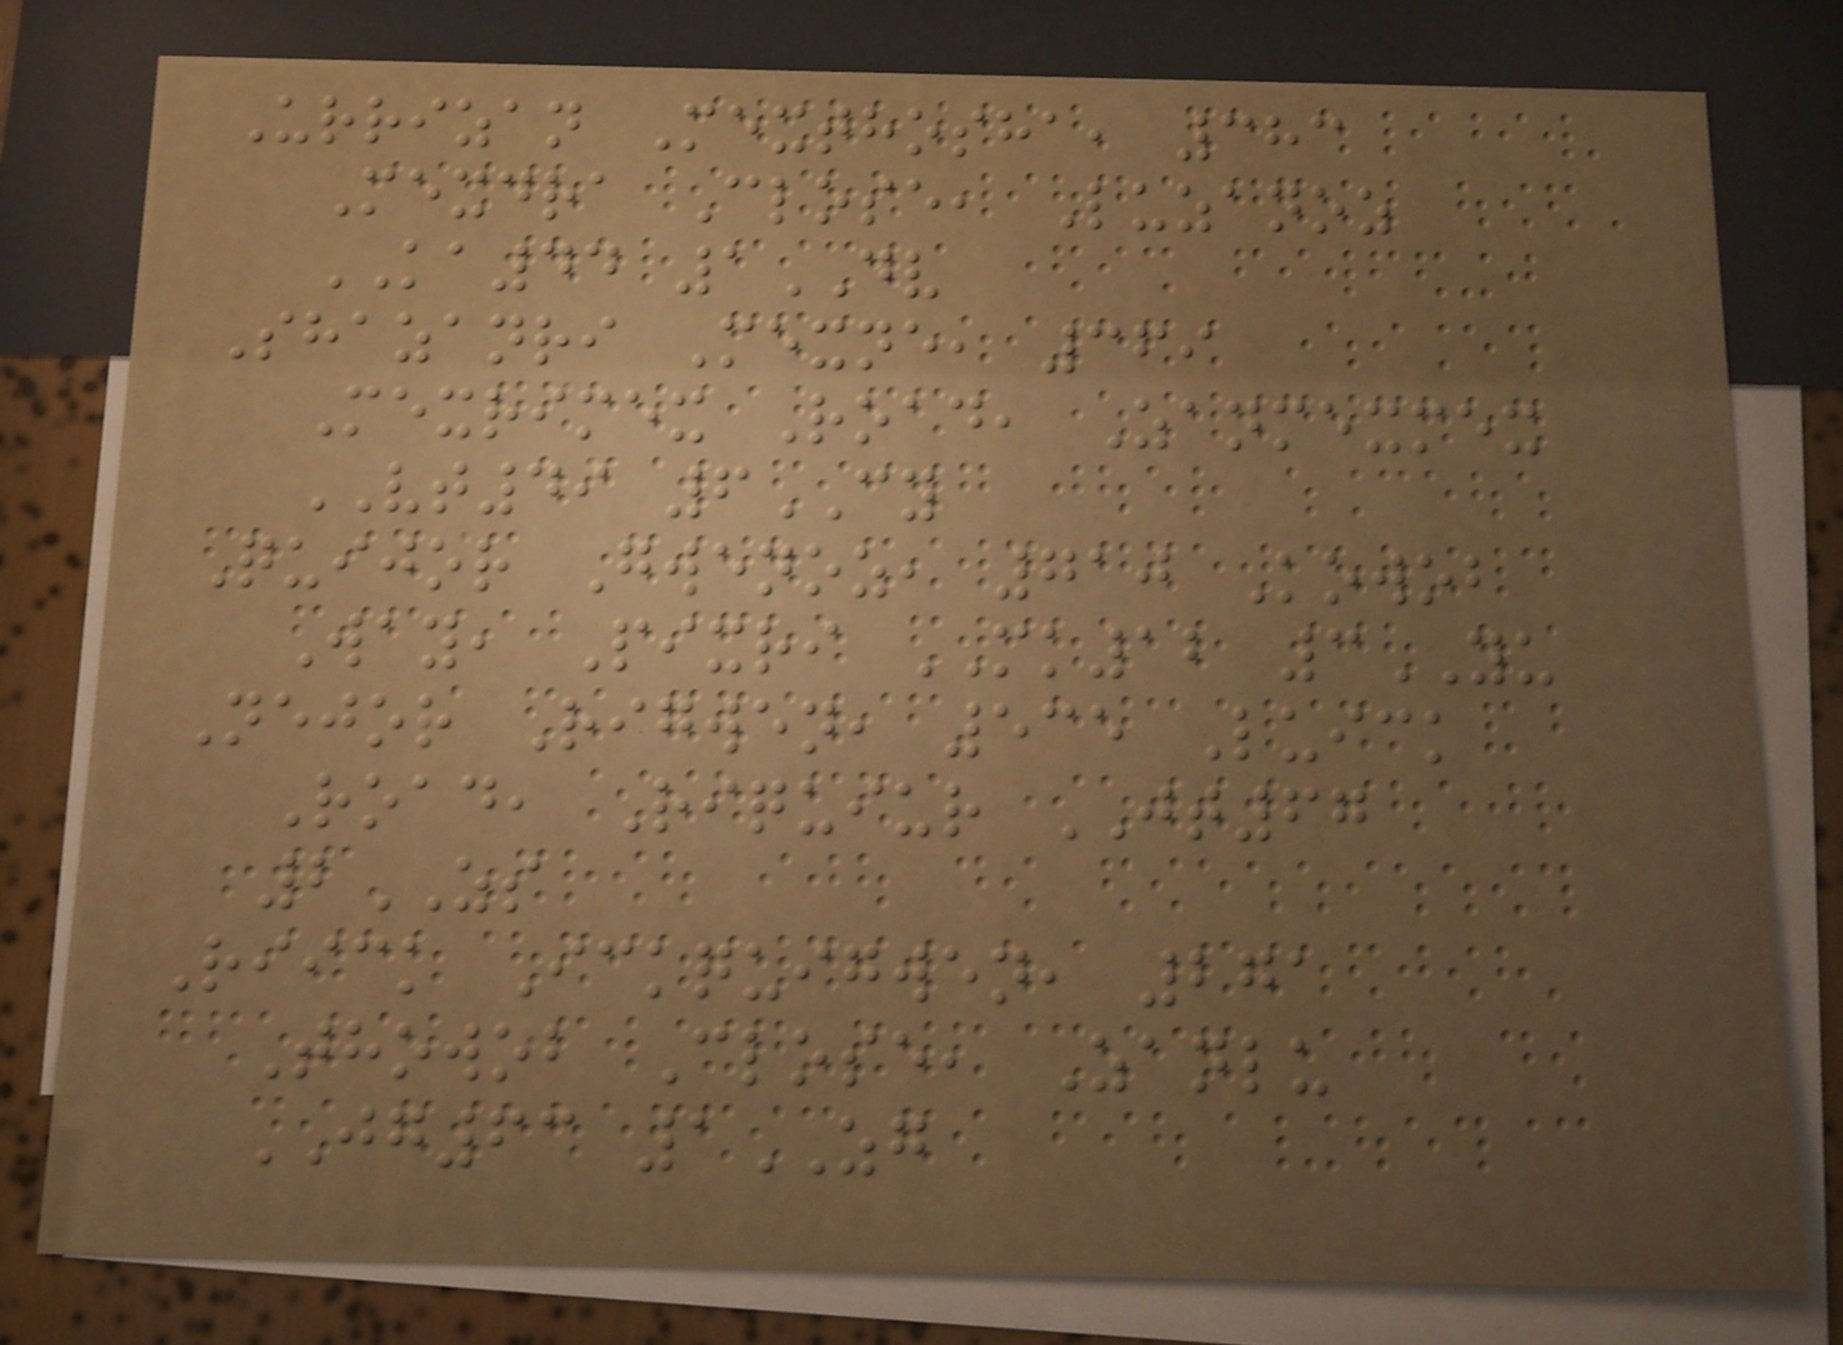Urrizan Mexthosha, 383
Mexdra Close, Luzanoz
KA44 1DV
Shazanri Mexne, 369
Mexrimex Road, Zanmexmex
VT49 6CY
Quijor Gwenoz, 710 Kowob
Way, Pixri MK12 3YU
Nejor Rigwen, 535 Luick
Road, Riquiur JT67
2ZS
Riick Ickquigwen, 271
Thowob Close, Zanlu
JG63 1ZG
